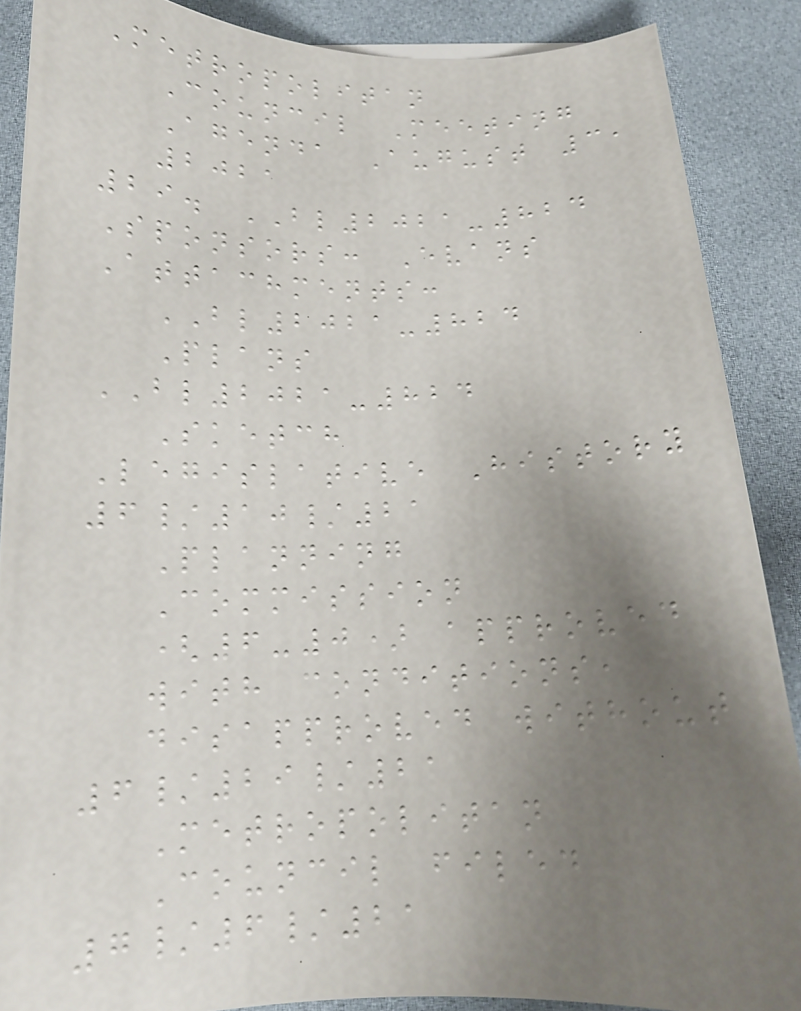Metropolitan
Council Meeting
Agenda August 3,
2021
29. BL2021-824
Sponsors: Evans
Attachments:
BL2021-824
Plans
BL2021-824
Sketch
Legislative History
6/10/21
Planning
Commission
(6-0) approved
with conditions,
disapproved without
6/29/21
Metropolitan
Council filed
7/6/21
